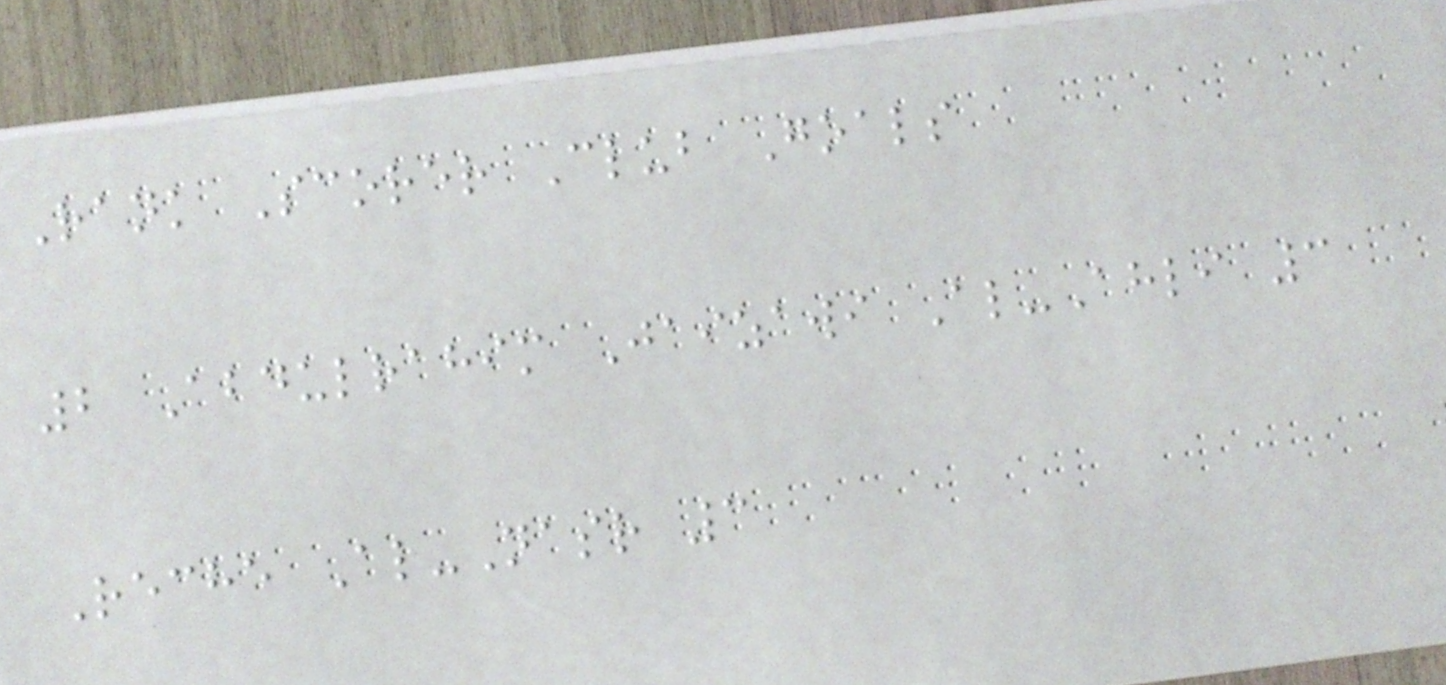Rank Scorer Club Goals
2 Abdulrahim Jaizawi Al-Ahli 3
Reche Al-Nasr 3
